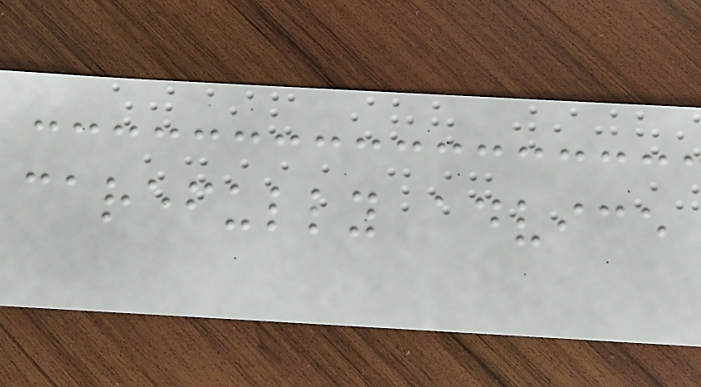carefully advice
